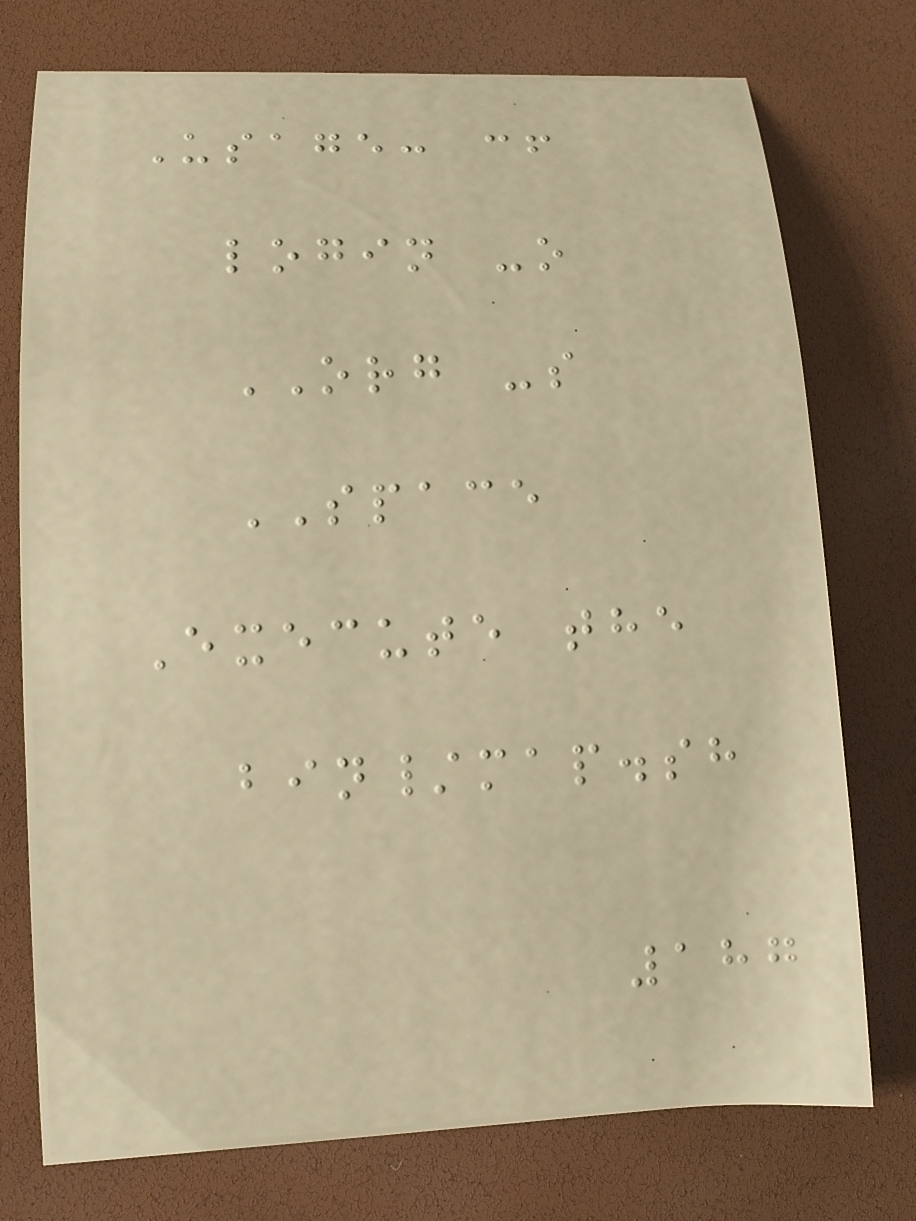Usage: cf
login -o
ORG -s
SPACE
Execute the
bin/map.sh
187
